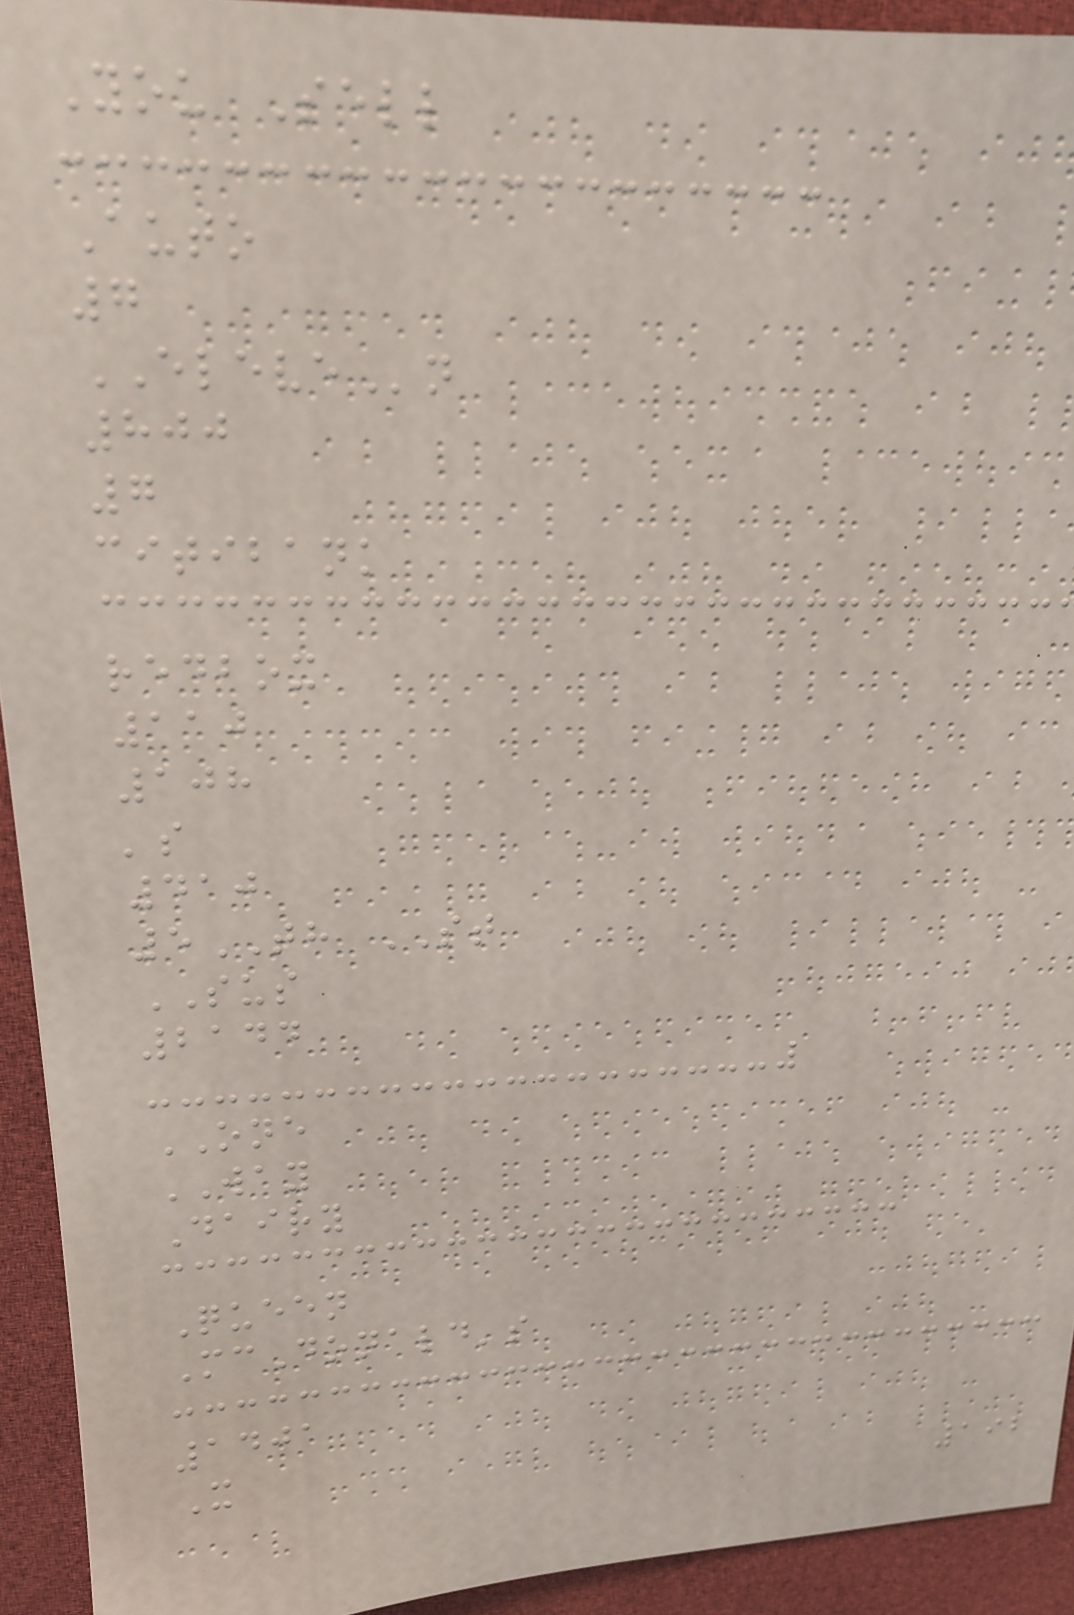You Sell
Auto
7
ELEVEn
800
7
citibank
redbox
110
108
's
410
5TH ST
SUS
2144
ONE
WAY
Dairy
Queen
McDonald's
1401
X
192
